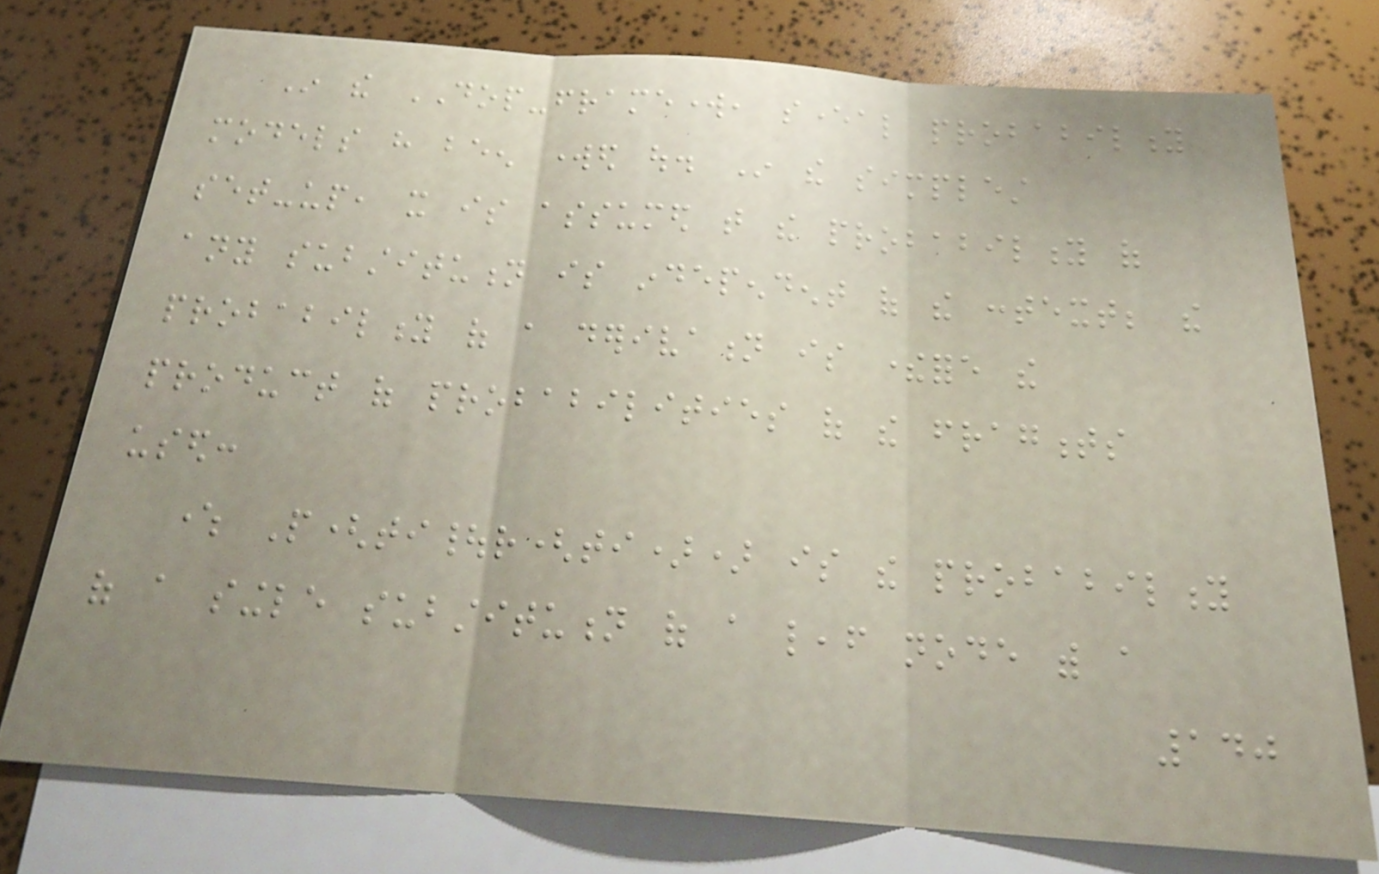In the DOP-framework, several probability
models have been worked out. In the simplest
set-up, it is assumed that the probability of
any substitution is independent of the context; the
probability of a derivation is therefore the
product of probabilities of the fragments
used:
where P(ti|r(ti)) is the probability
of a single substitution of a leaf node with a
140
